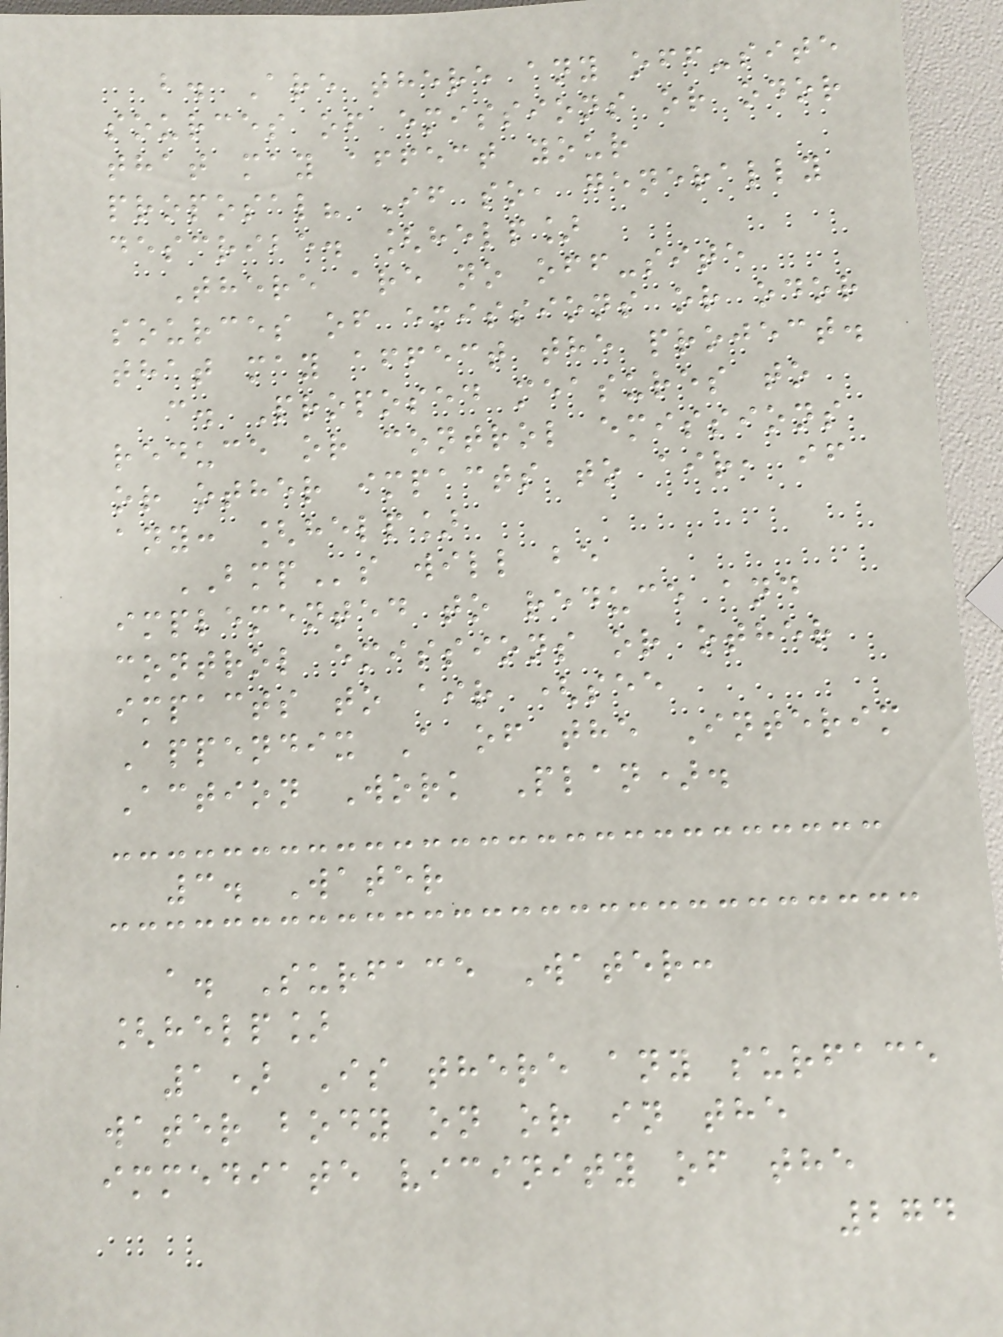b. Are there any off-site
sources of emissions or odor
that may affect your
proposal? If so, generally
describe. [help]
There are no off-site
sources of emissions or odor
that may affect the project.
c. Proposed measures to
reduce or control emissions
or other impacts to air, if
any: [help]
BMPs will be
implemented to reduce and
control emissions or other
impacts to air (see
Appendix A of the Interim
Action Work Plan).
3. Water
a. Surface Water:
[help]
1) Is there any surface
water body on or in the
immediate vicinity of the
274
